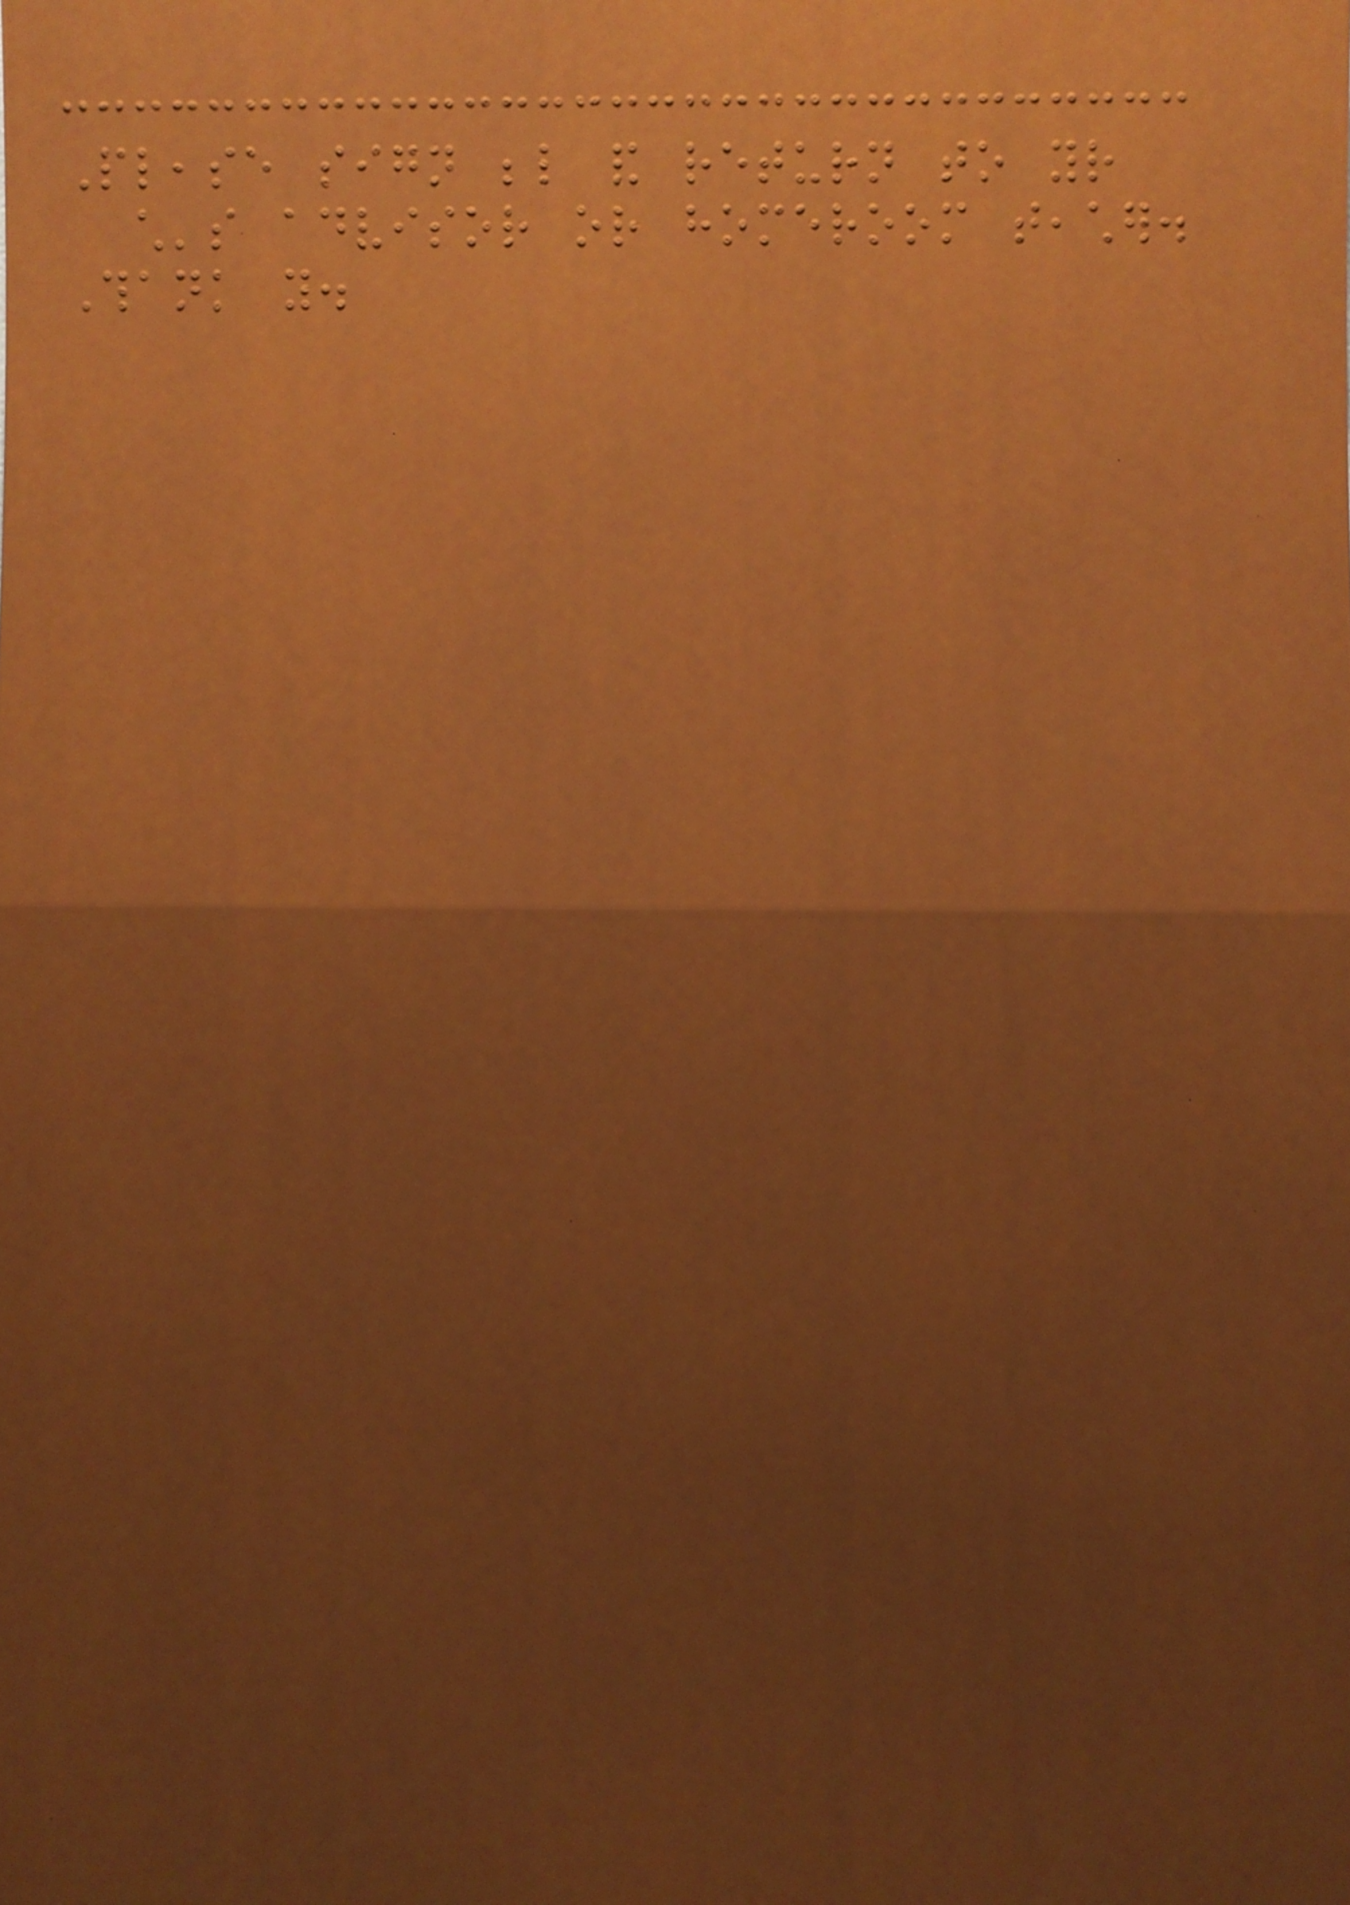Please sign below and return to your
child's advisor or homeroom teacher.
Thank you.
